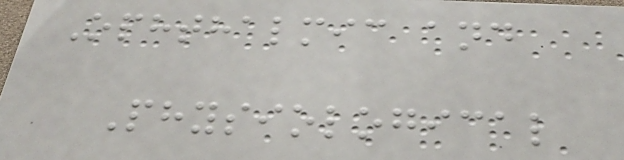Ophthalmic and
Physiological
